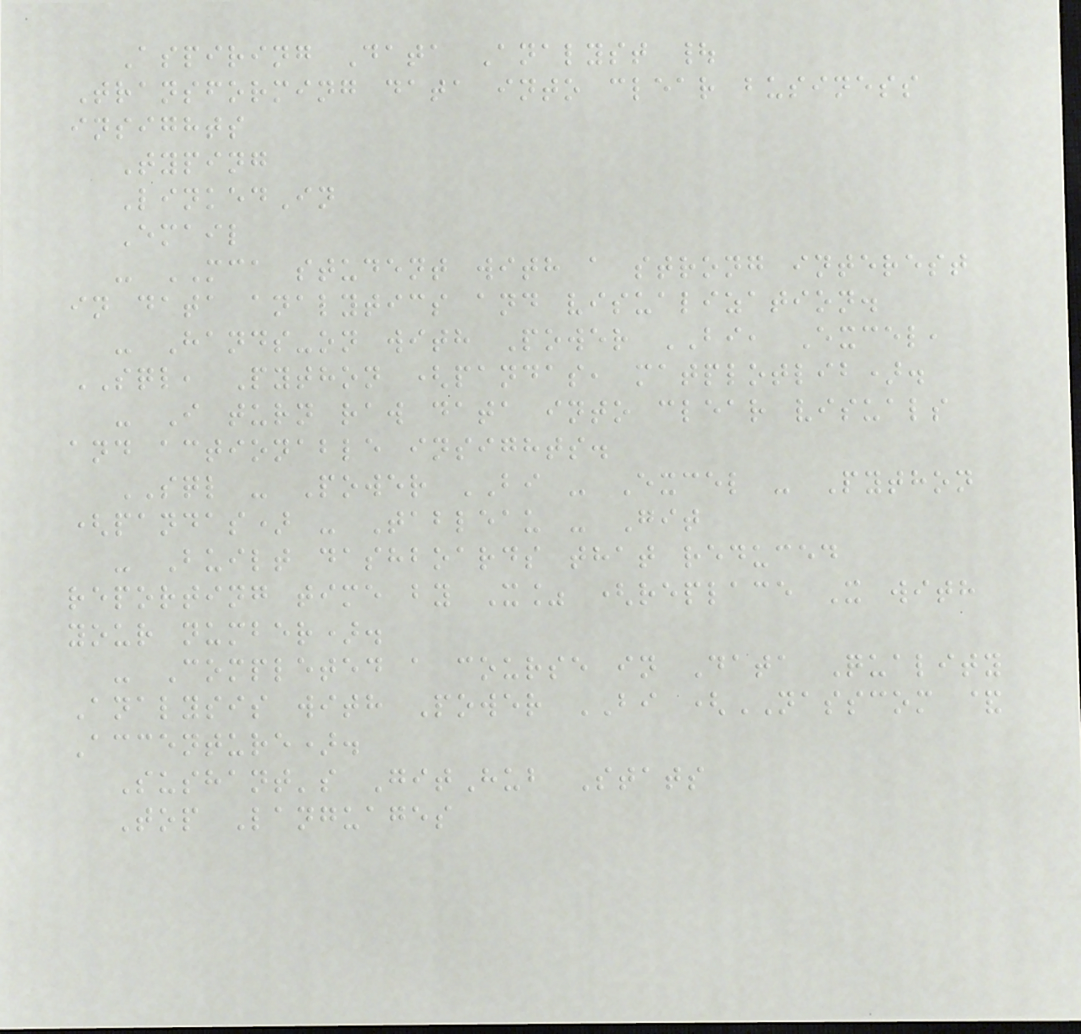Aspiring Data Analyst |
Transforming data into clear business
insights
Typing
LinkedIn
Email
- MCA student with a strong interest
in data analytics and visualization.
- Hands-on with Power BI, Excel,
SQL, Python (pandas, matplotlib).
- I turn raw data into clear visuals
and actionable insights.
SQL - Power BI - Excel - Python
(pandas) - Tableau - Git
- Built dashboards that reduced
reporting time by X% (replace X with
your number).
- Completed a course in Data Quality
Analysis with Power BI (NASSCOM &
Accenture).
Sushant's GitHub Stats
Top Languages
